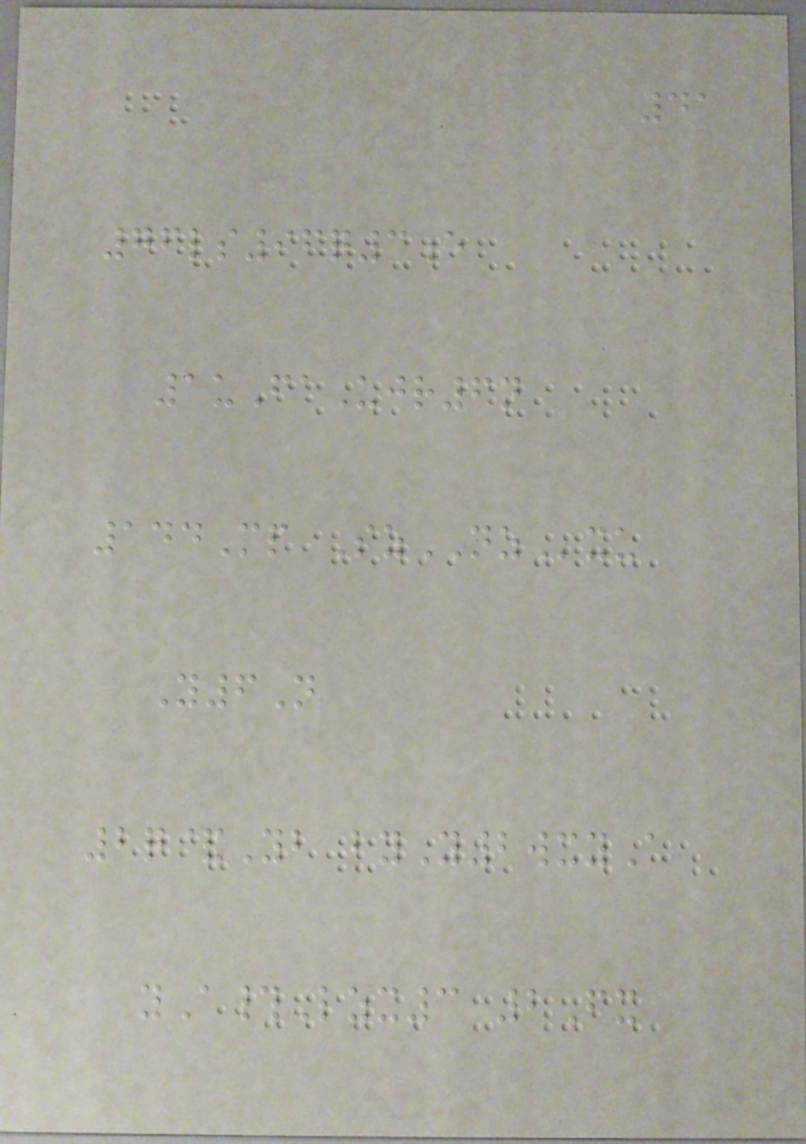41
76ls96q3e
1uFaUjr6n
144Mp SzNZxu
Y6N
2q&Yb byY2wxyA
yA#Lzx3 2Fx
